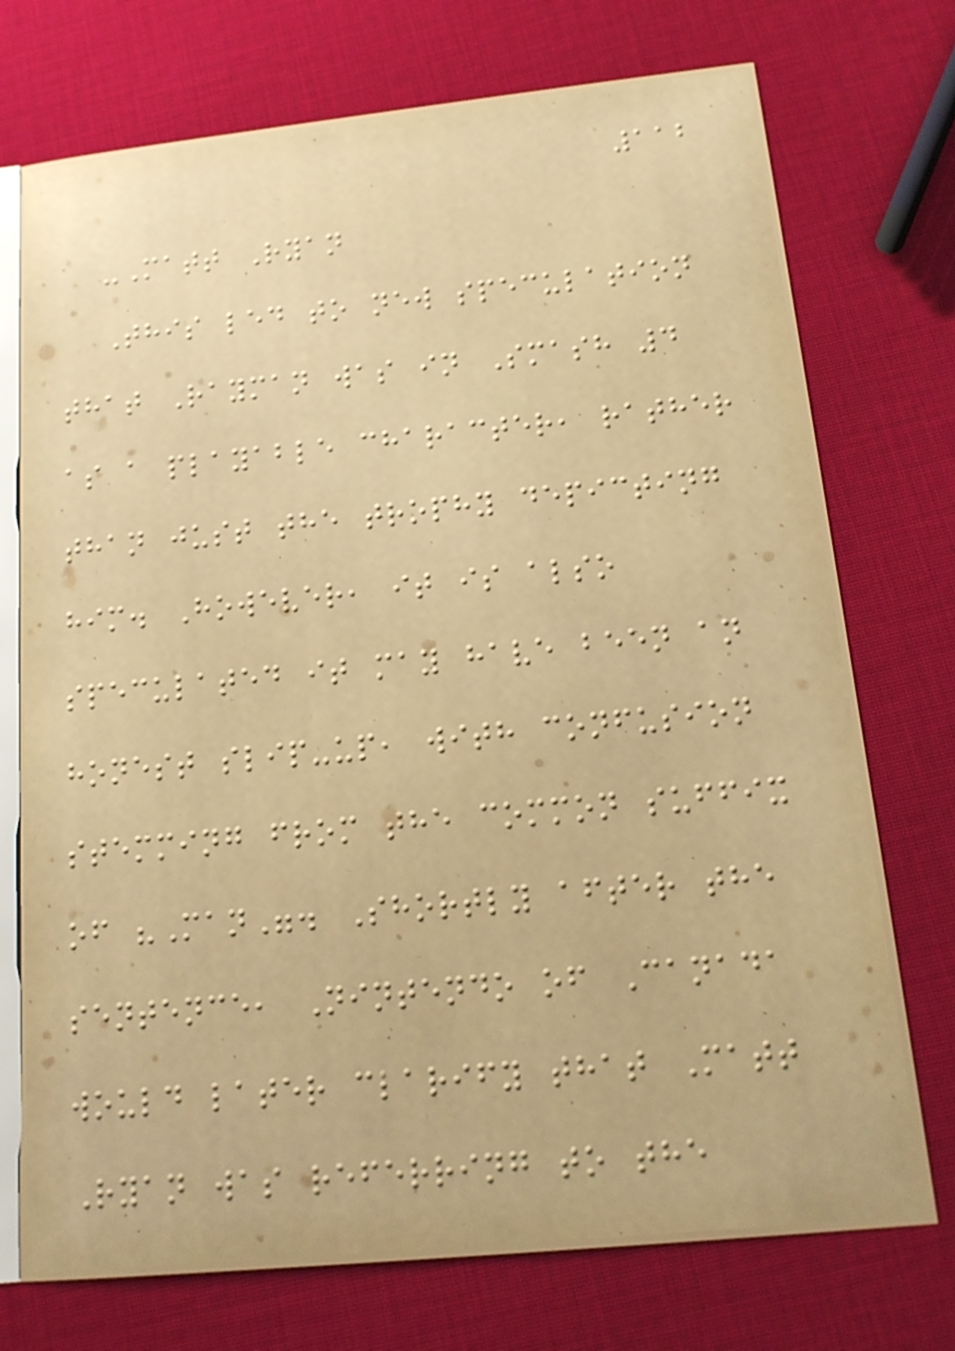112
-Matt Ryan
This led to new speculation
that Rayman was in Smash 4
as a playable character, rather
than just the trophy depicting
him. However, it is also
speculated it may have been an
honest slip-up, with confusion
stemming from the common suffix
of "Man". Shortly after the
sentence, Nintendo of Canada
would later clarify that Matt
Ryan was referring to the
